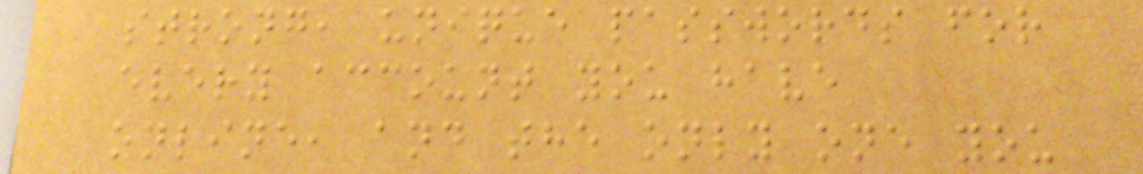strong, unique passwords for
every account you have
online, and the only one you
